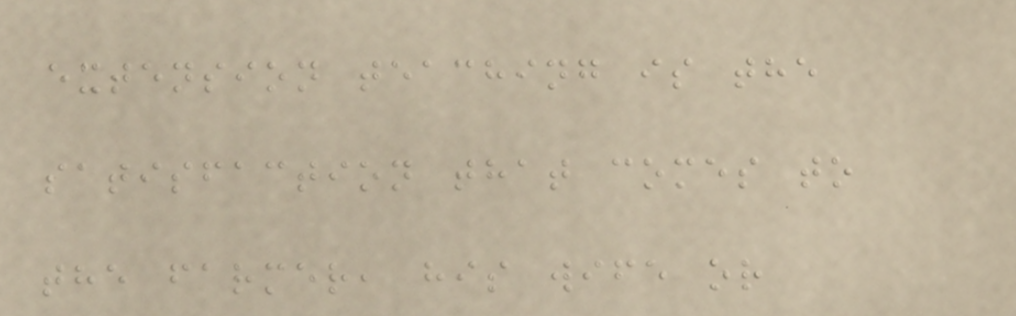extension teaching is the
satisfaction that comes to
the farmer, his wife or
